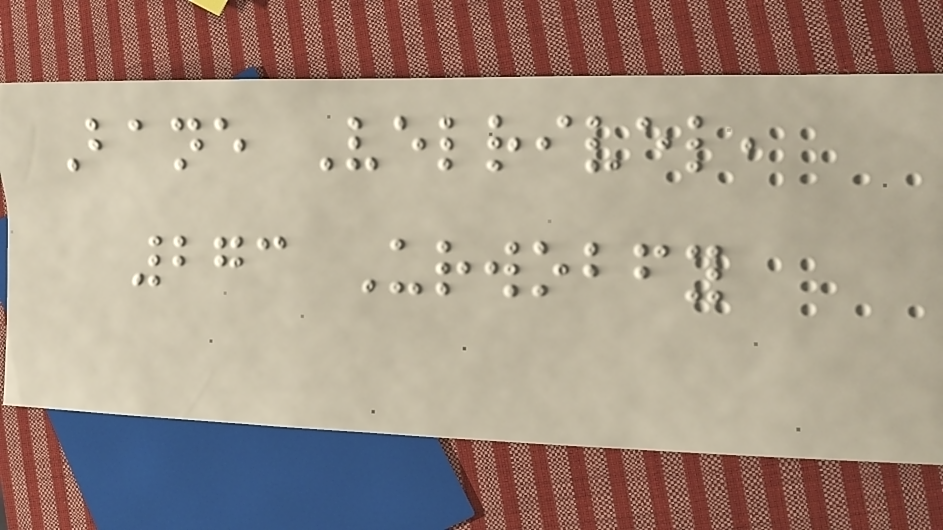Bane Velrivel,
273 Urwobfy
